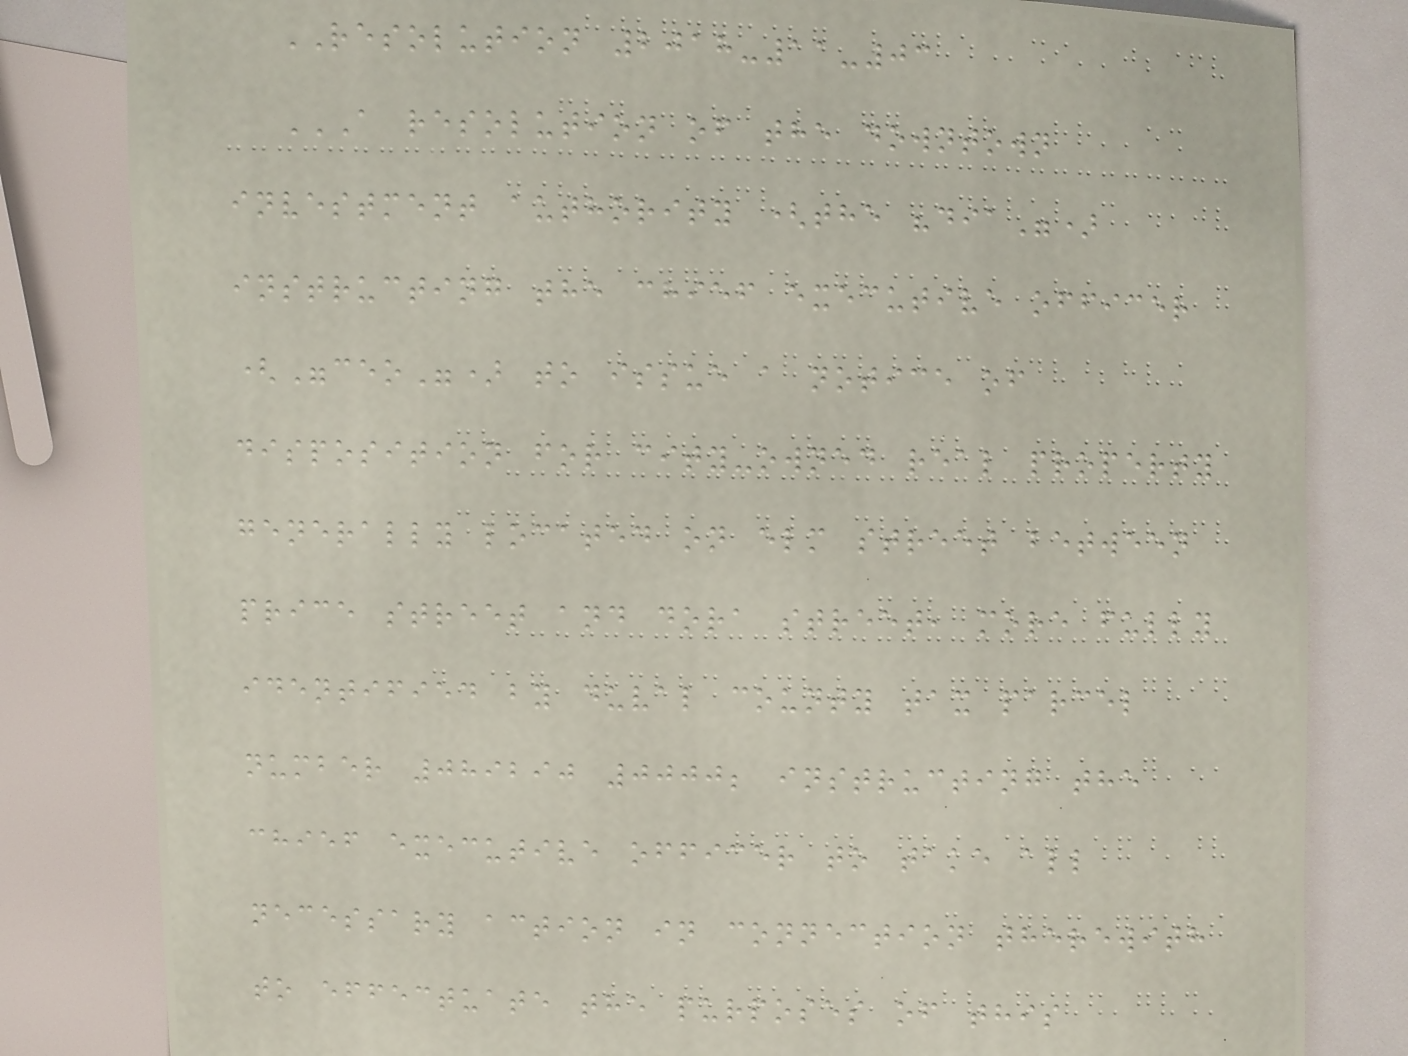RESOLUTION 2018-11-03
A RESOLUTION OF THE DOWNTOWN
INVESTMENT AUTHORITY (THE "DIA")
INSTRUCTING THE CHIEF EXECUTIVE OFFICER
("CEO") TO ISSUE A NOTICE OF
DISPOSITION FOR CITY-OWNED REAL PROPERTY
GENERALLY LOCATED ON ELM STREET BETWEEN
PRICE STREET AND DORA STREET, MORE FULLY
IDENTIFIED BY DUVAL COUNTY TAX PARCEL
NUMBER 089290 0000; INSTRUCTING THE
CHIEF EXECUTIVE OFFICER TO TAKE ALL
NECESSARY ACTION IN CONNECTION THEREWITH
TO EFFECTUATE THE PURPOSES OF THIS
